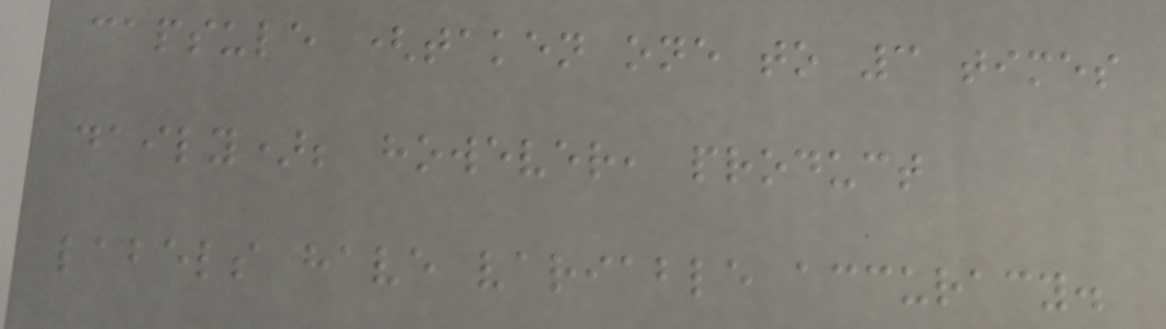capsule (taken one to 3 times
daily); however, product
labels have variable accuracy.
